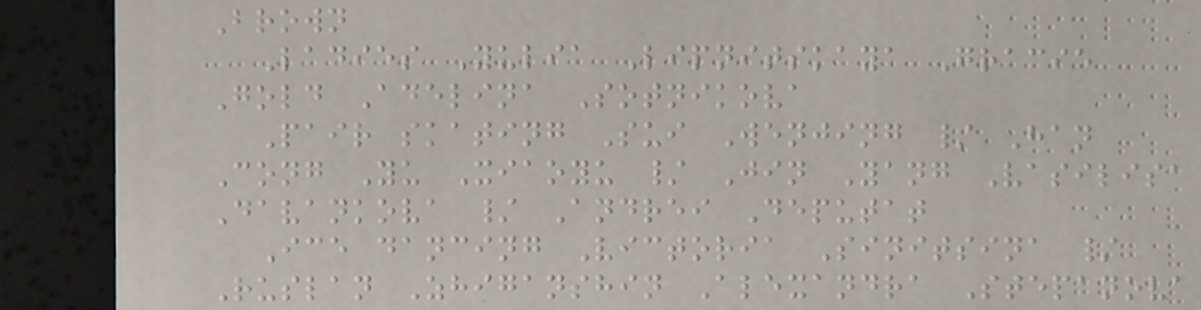Brown
Ladies Yulia Lipnitskaya Gracie
Gold Adelina Sotnikova
Pair skating Sui Wenjing / Han
Cong Yu Xiaoyu / Jin Yang Vasilisa
Davankova / Andrei Deputat
Ice dancing Victoria Sinitsina /
Ruslan Zhiganshin Alexandra Stepanova
